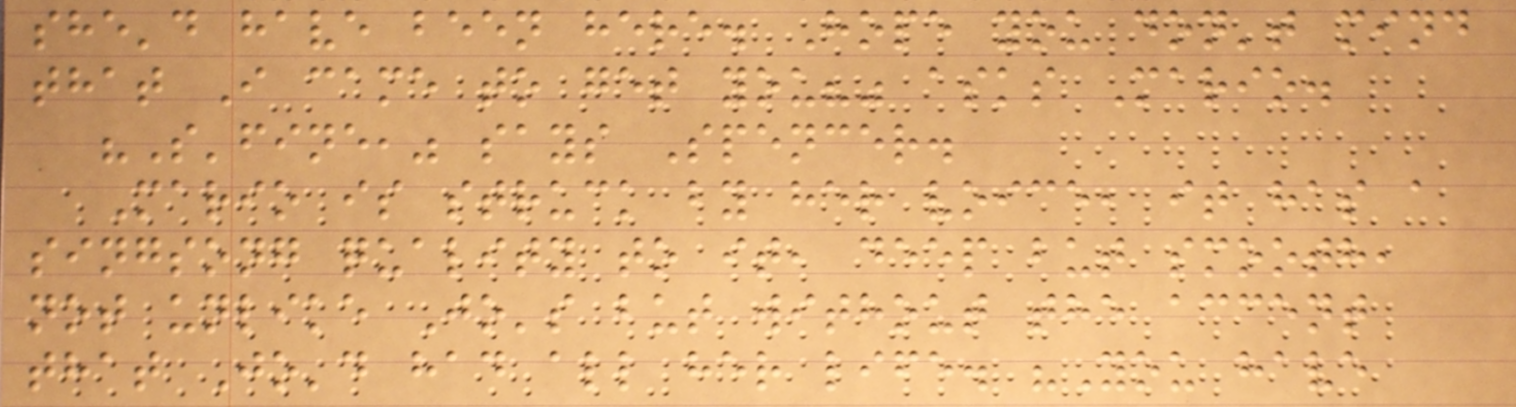she'd have been here. Hope you don't mind
that I came to get you?" asks Mario.
"S'fine," says Spencer.
Mario is struck by her voice, it has a
singsong quality to it, deep but smooth,
not unlike Jo's but without the accent
that Jo'd had all her life. "You have
